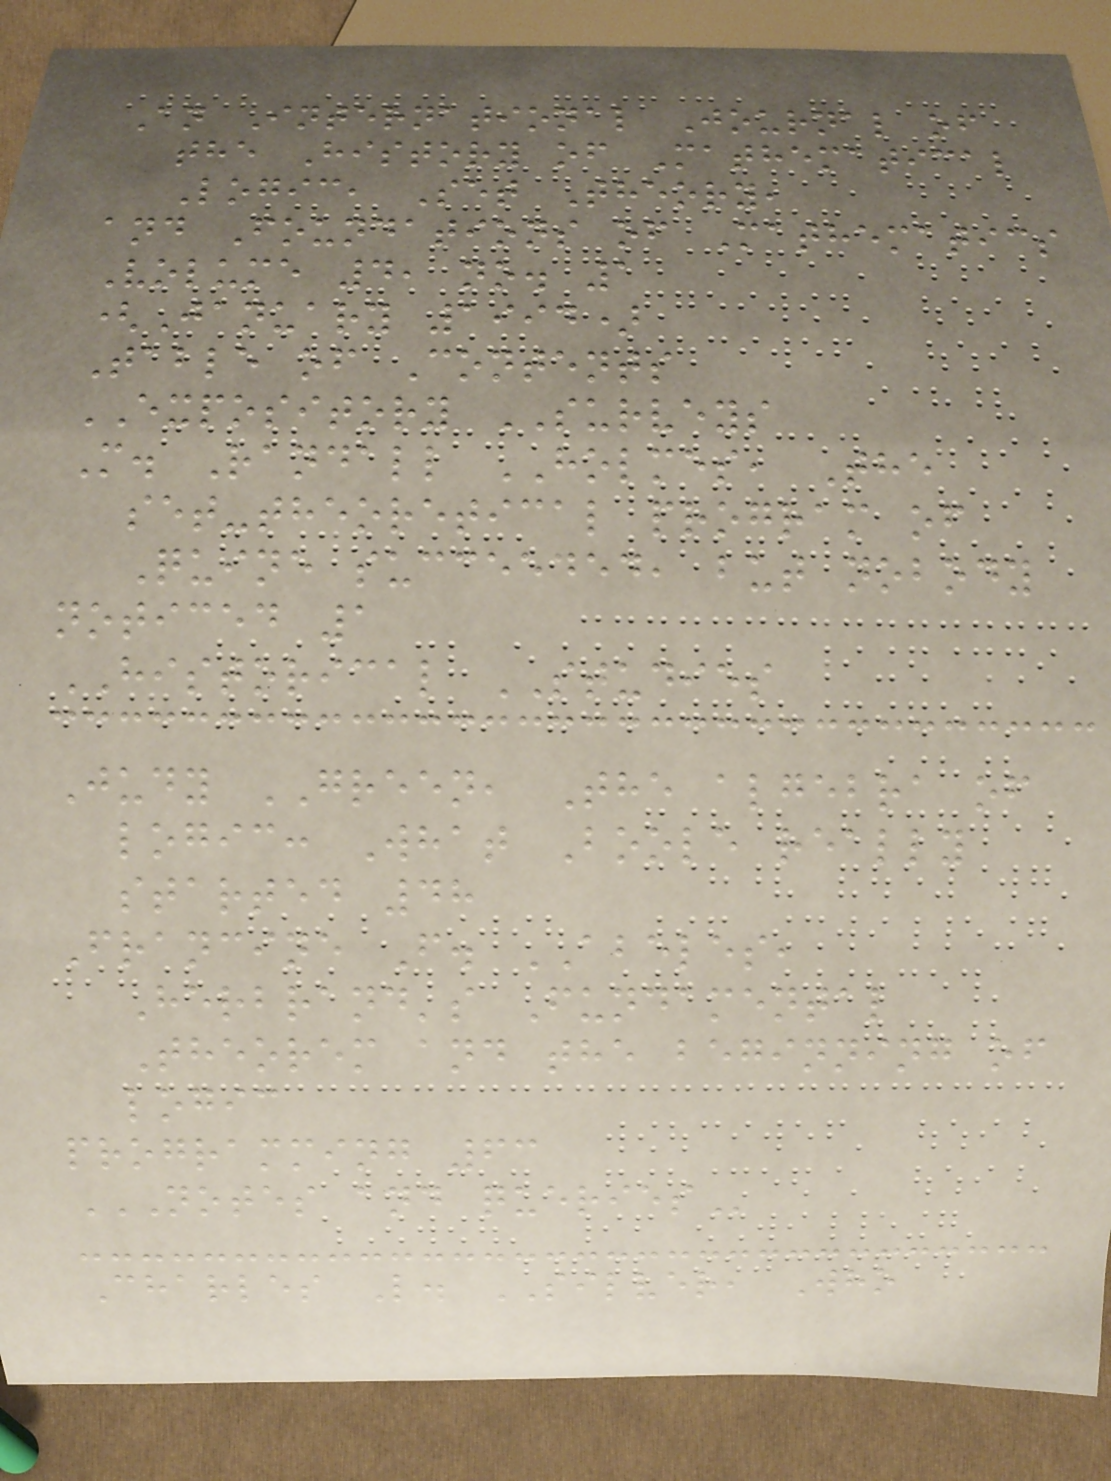An International Journal of
the History of Mathematical
Logic, Set Theory,
and Foundations of Mathematics
Volume 4, no. 1
(January 1994)
Table of Contents
EXPOSITORY SURVEYS
M. Randall HOLMES, The
set-theoretical program of
Quine succeeded, but nobody
noticed 1
HISTORICAL STUDIES
Judy GREEN, The algebra of
logic: What Boole really
started 48
Francine F. ABELES,
Herbrand's Fundamental
Theorem and the beginning of
logic
programming 63
NOTES AND QUERIES
Charles L. SILVER, Who
